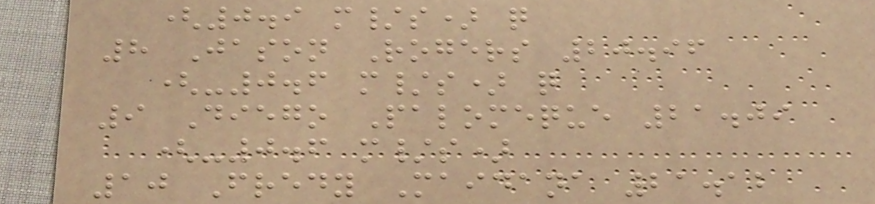(0.9 m/s) q
8 Jason Rogers 20.96
(-0.6 m/s) q
9 Diego Palomeque 21.09
(-0.6 m/s)
10 Fredy Maidana 21.12
